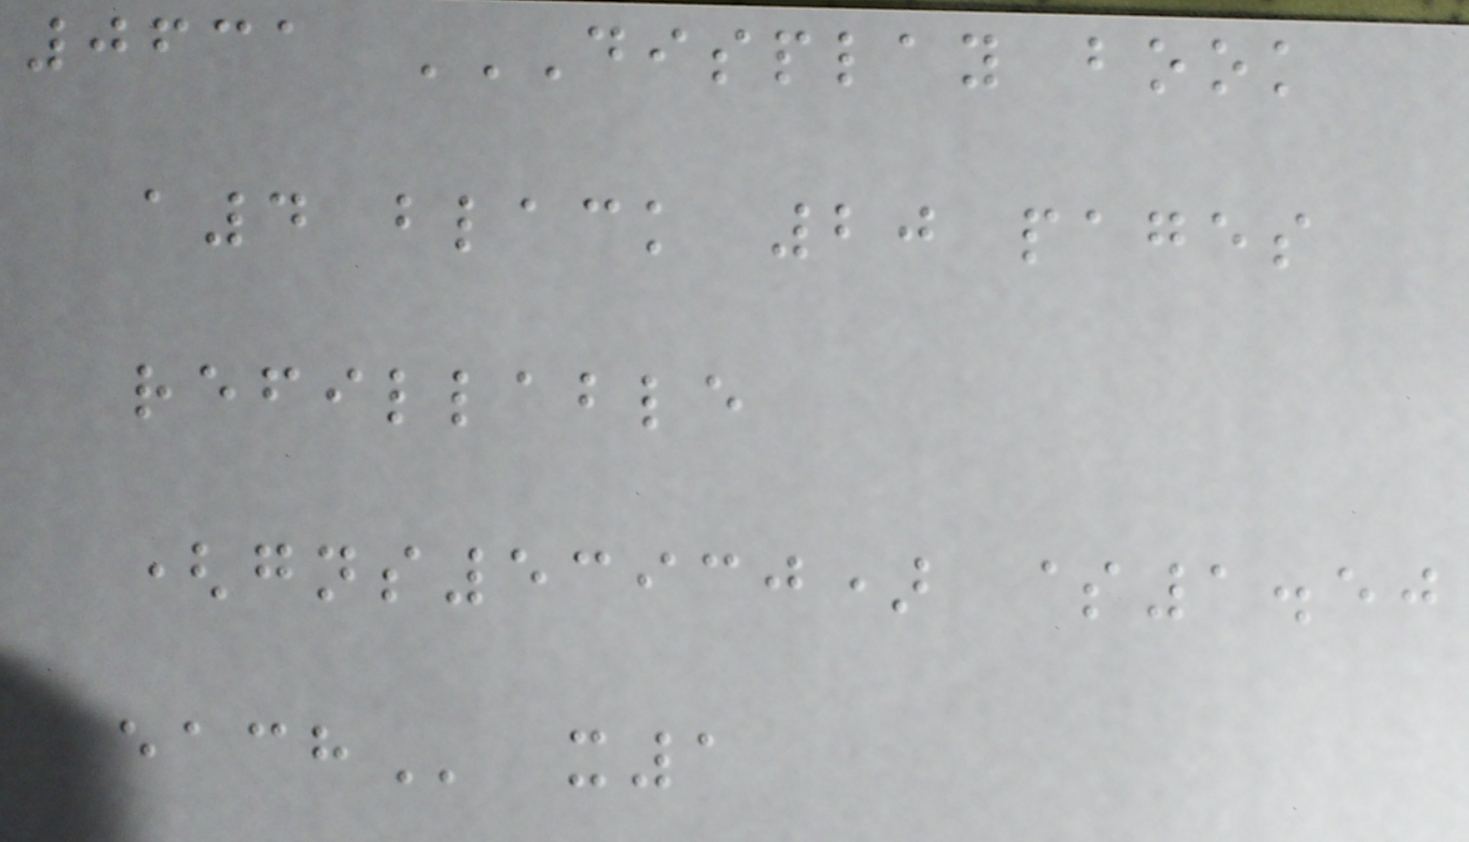0631 DISPLAY BOOK
A4 BLACK 20 PAGES
REFILLABLE
(GNS53930) $1.50
EACH x1
